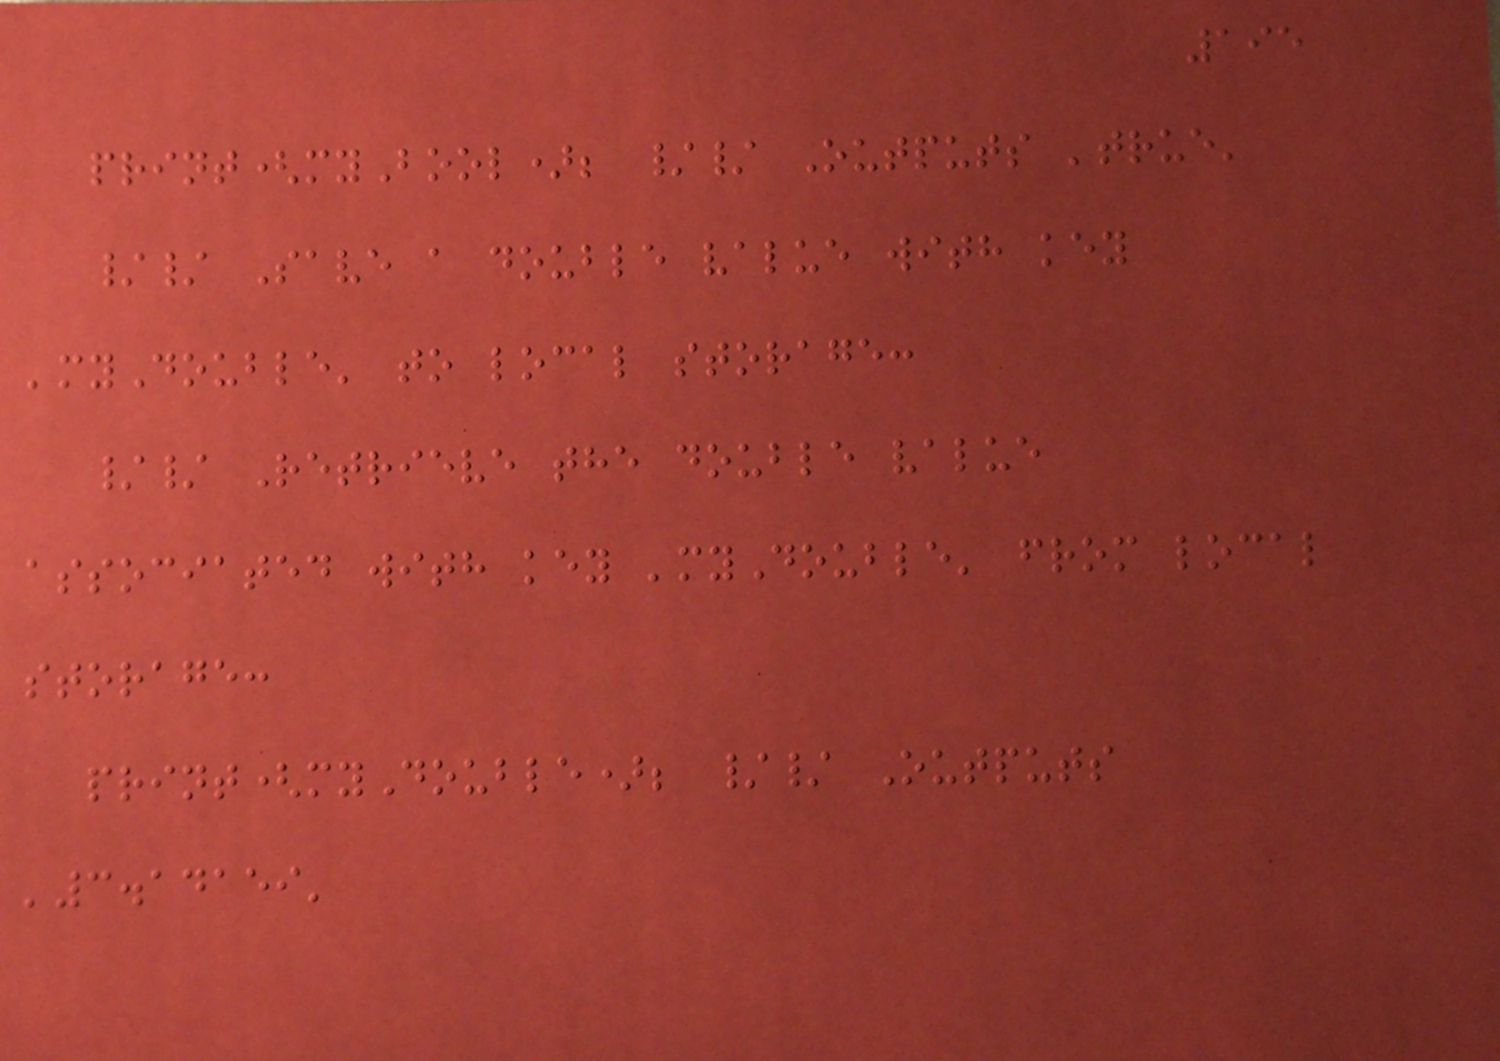195
print(myBool); // Outputs 'true'
// Save a double value with key
'myDouble' to local storage:
// Retrieve the double value
associated with key 'myDouble' from local
storage:
print(myDouble); // Outputs
'3.14159'
